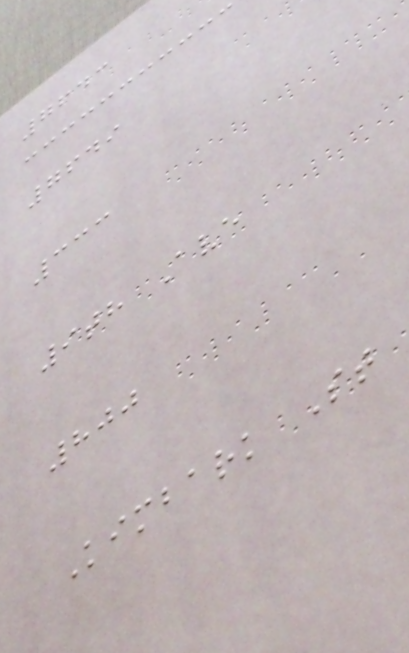7643
7649
333
9th Ave
800
Kimbark St
